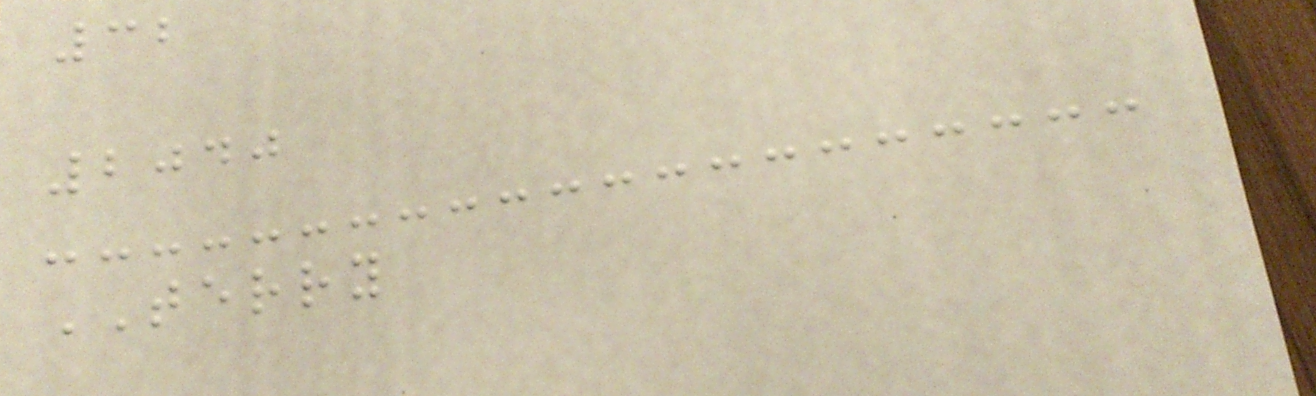32
2040
TERRY
